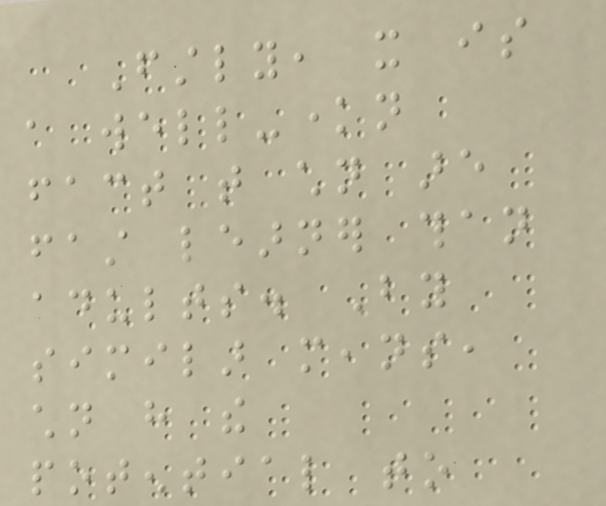Firstly, it is
a well-known
fact that children are
fast learner than
adults. By
similar means,
children have the
potential to
